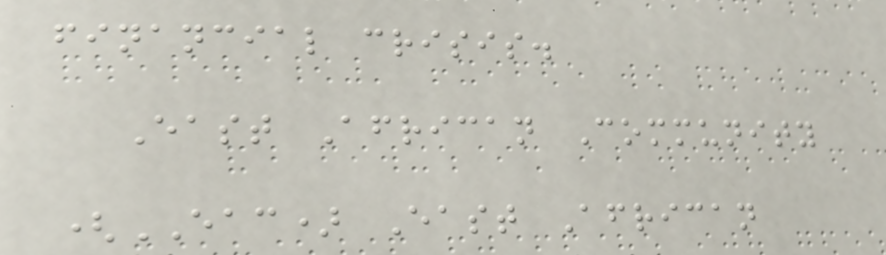financial crisis.
East African Community
(EAC) East African
